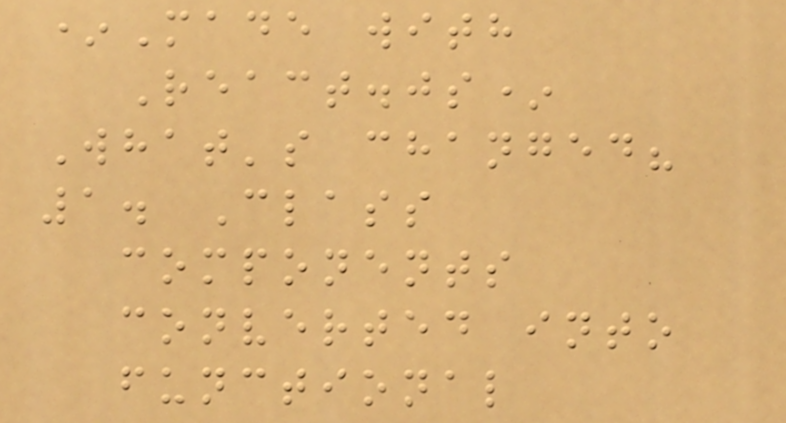*Made with
React.js*
What's changed?
1. Class
components
converted into
functional
